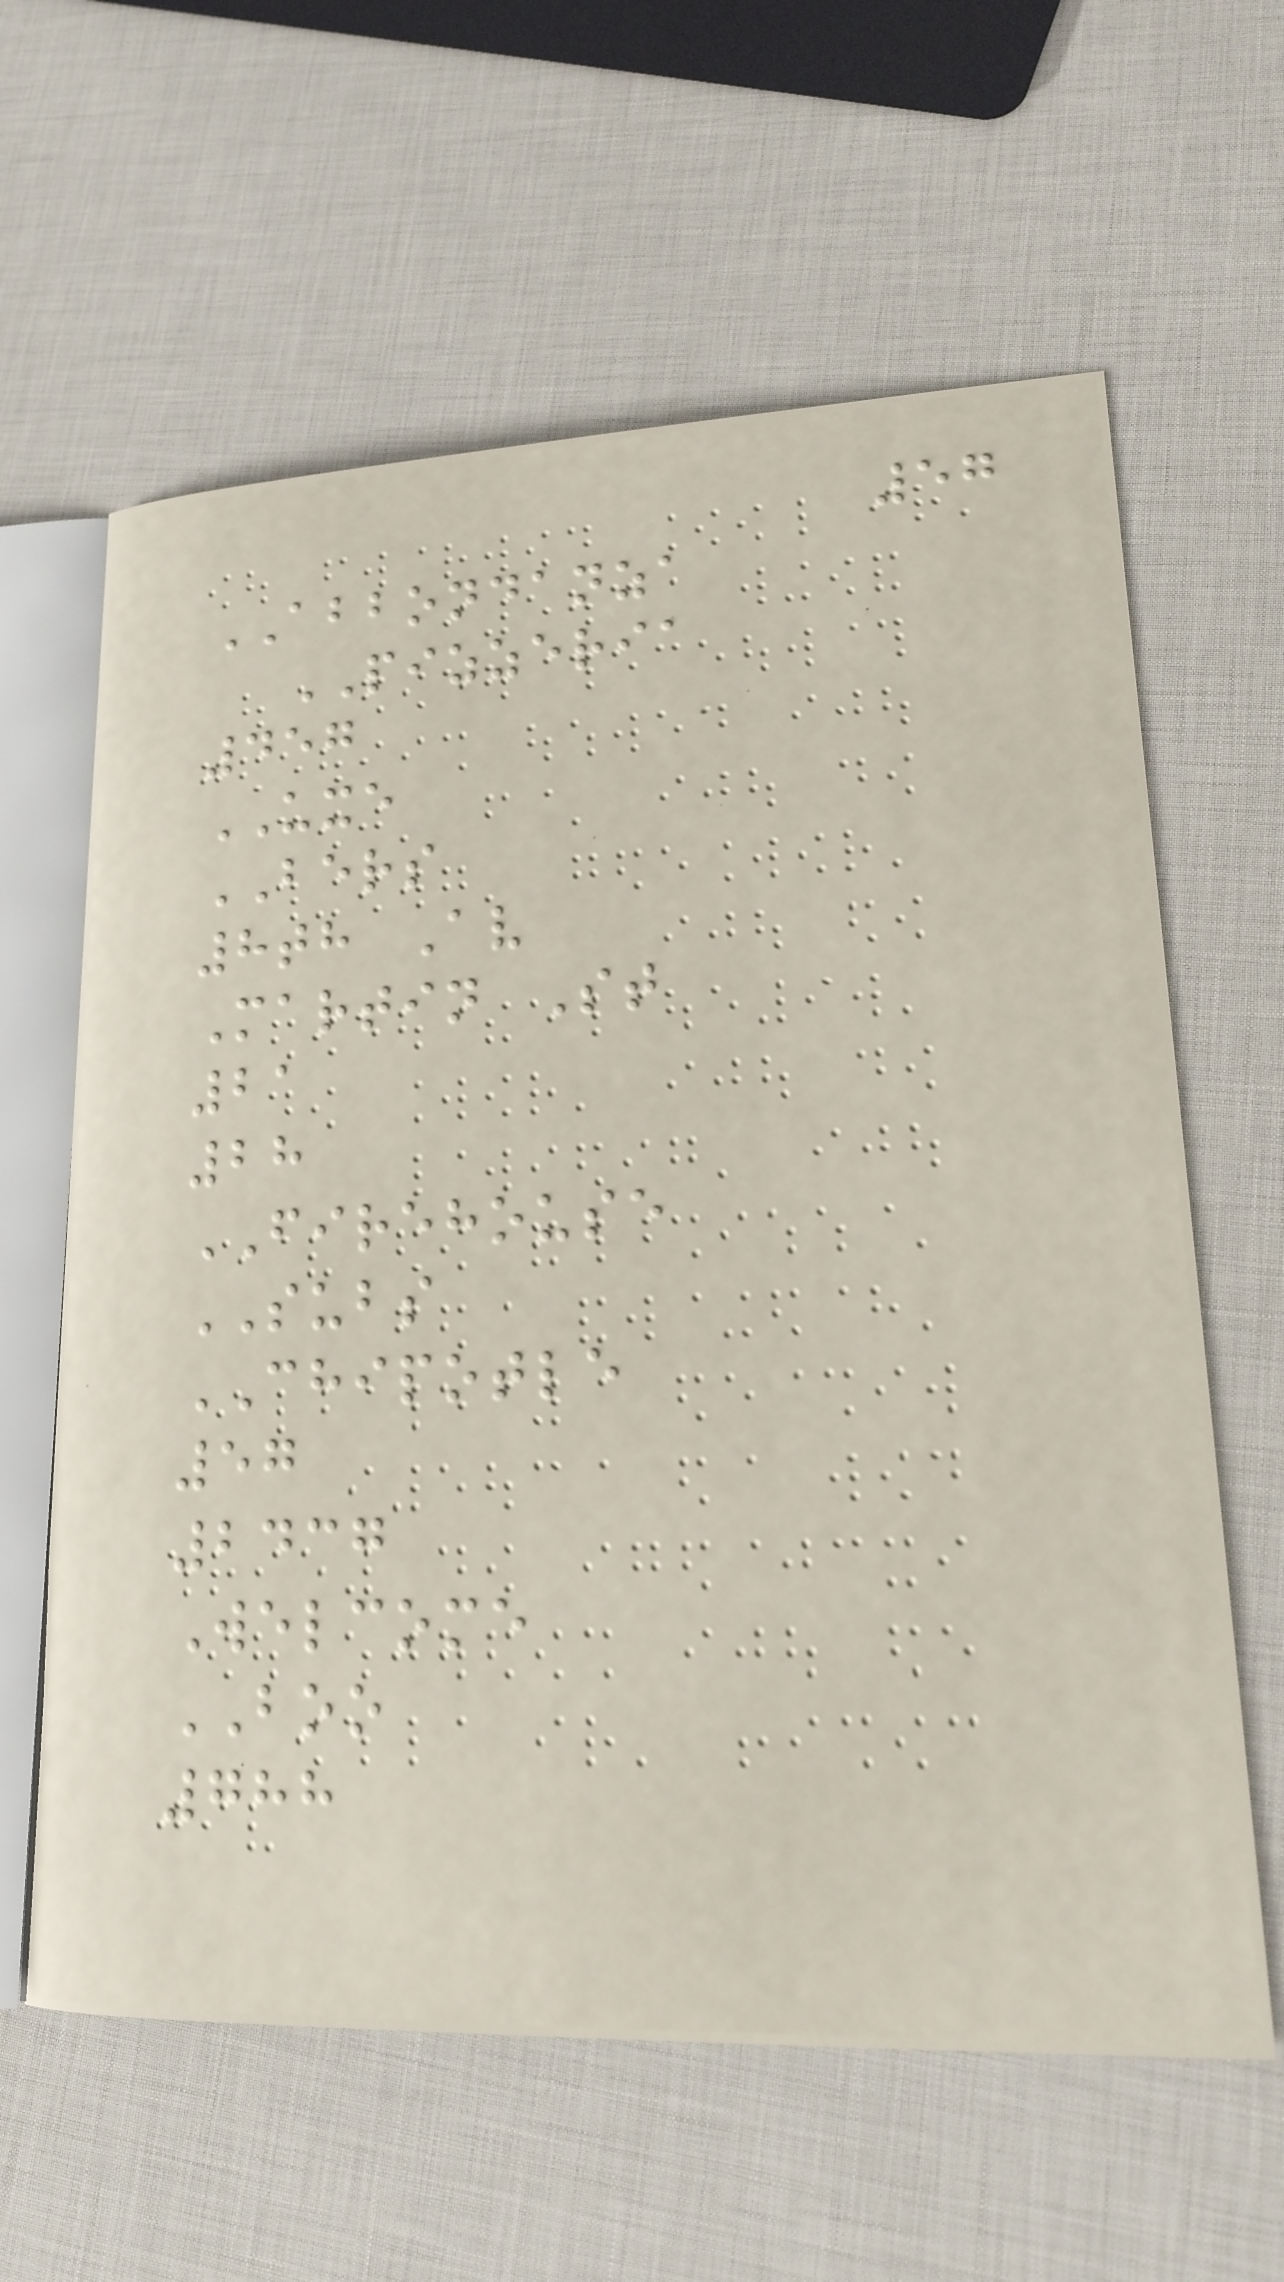57
ABBONDANZA
PIZZERIA
457
UXE
BERS
8th Av
Martin St
21
28
FIREHOUSE
SUBS
CHIPOTLE
57
2437
Welcome
BOO
788
